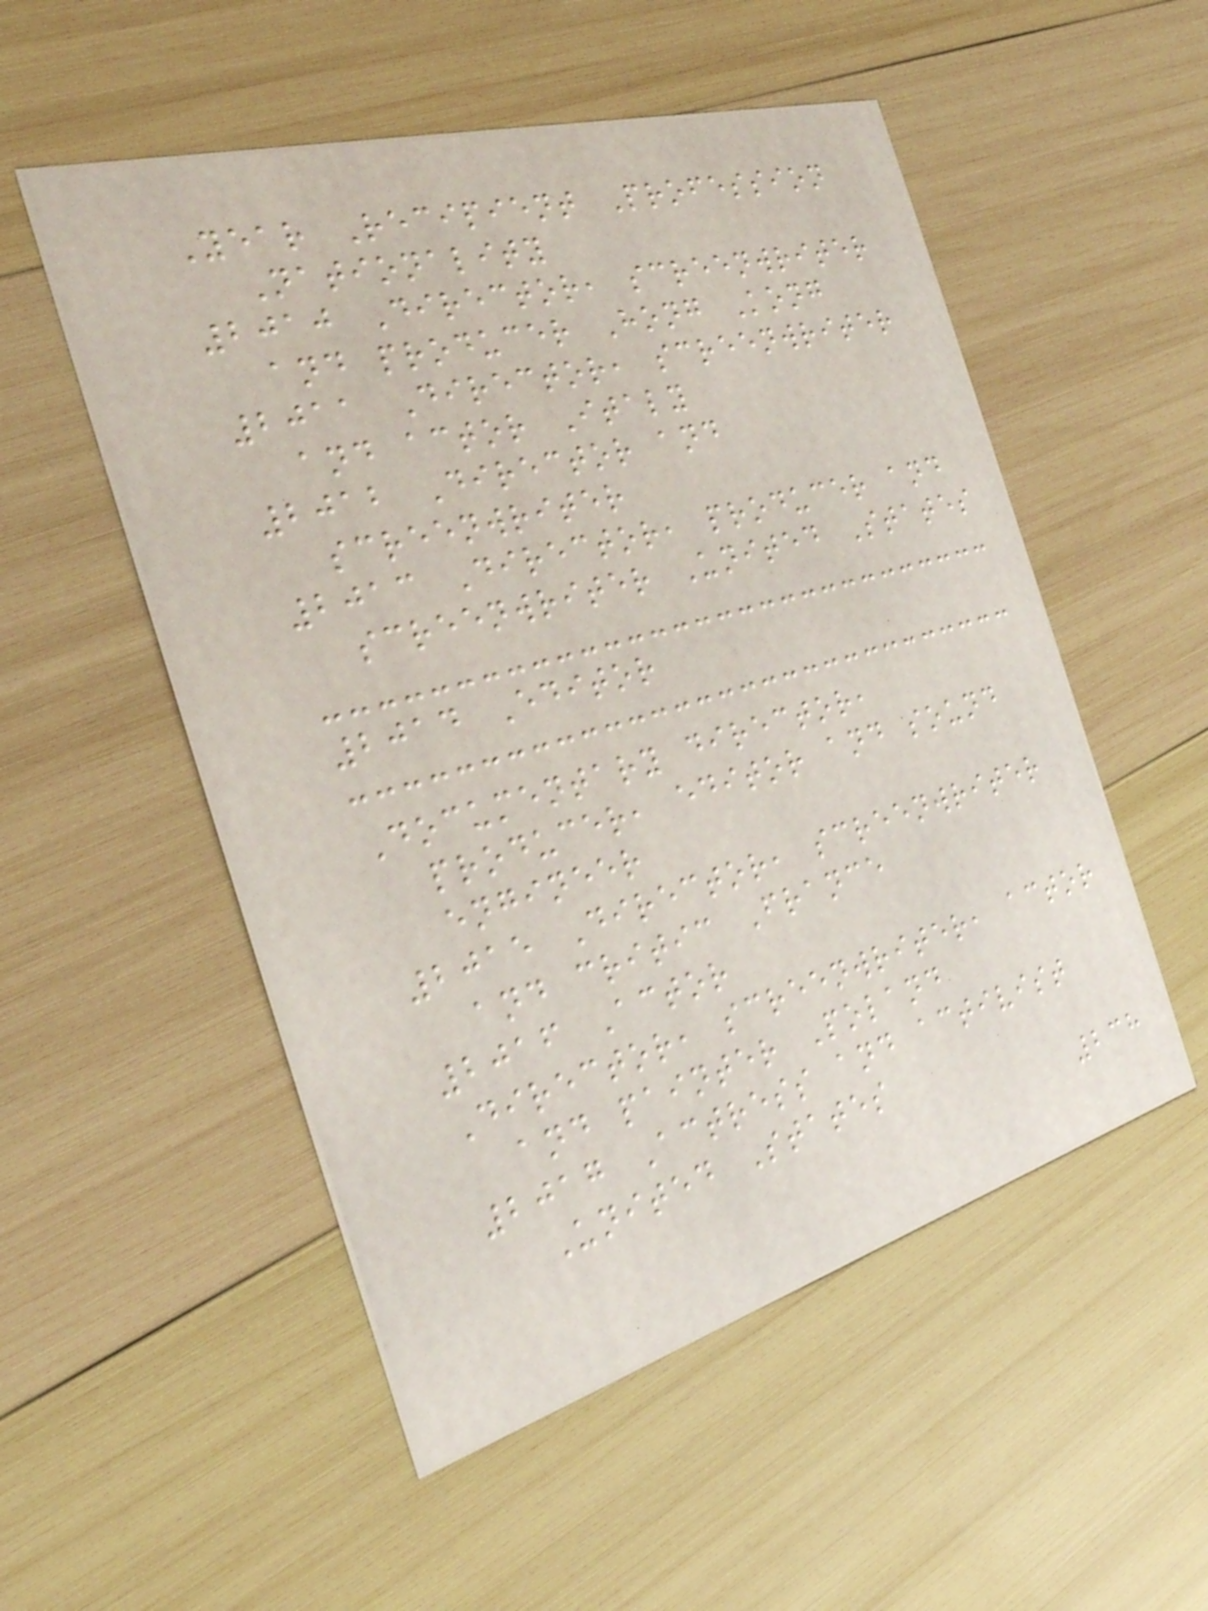Year Recipient Profession
Nationality
2010 Director, screenwriter
and producer Hong Kong
2011 Director, screenwriter
and actor Italy
2012 Director and
screenwriter
2013 Director, producer and
screenwriter United States
2014 Editor
Documentary director,
producer, editor and sound
engineer
2015 Director, screenwriter
and critic France
2016 Actor
Director, screenwriter, actor
and painter Poland
2017 Actress and activist
United States
238
